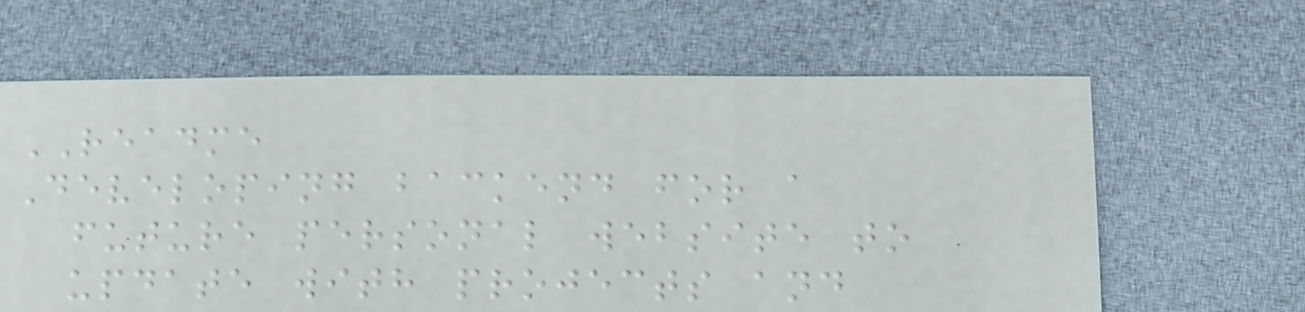README
Developing backend for a
future personal website to
update with projects and
